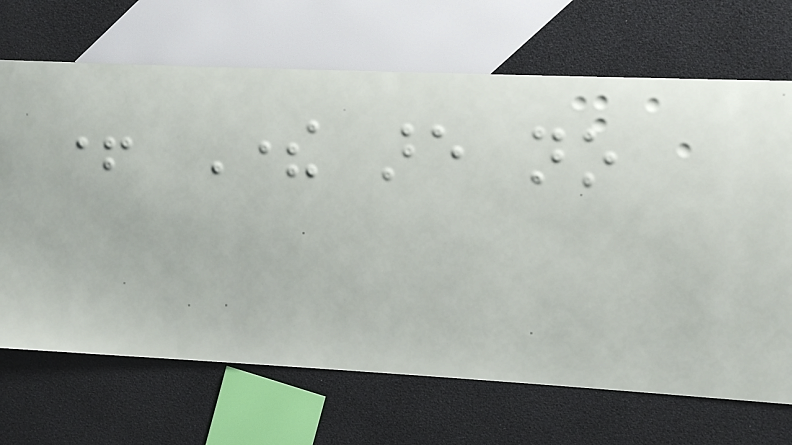+ There are no
